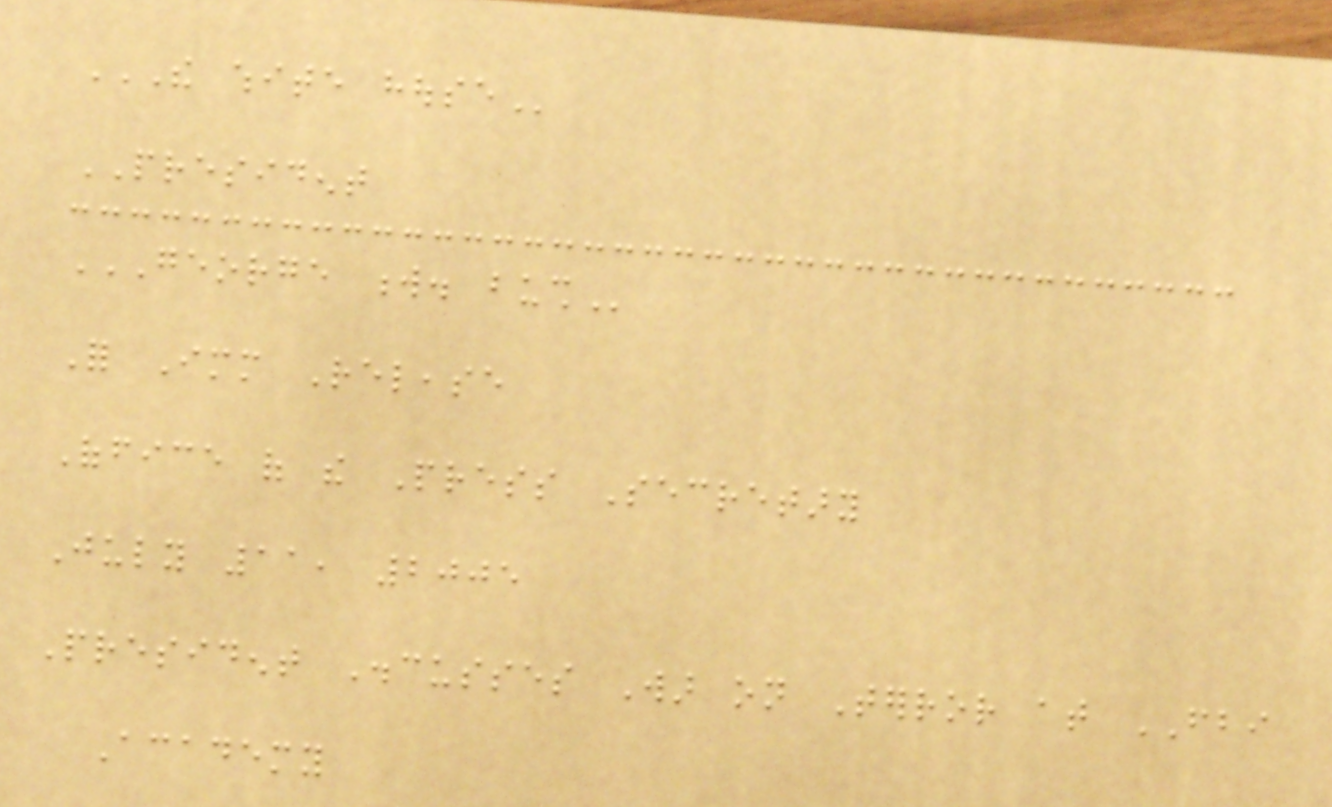THE WHITE HOUSE
PRESIDENT
GEORGE W. BUSH
For Immediate Release
Office of the Press Secretary
July 11, 2005
President Discusses War on Terror at FBI
Academy
